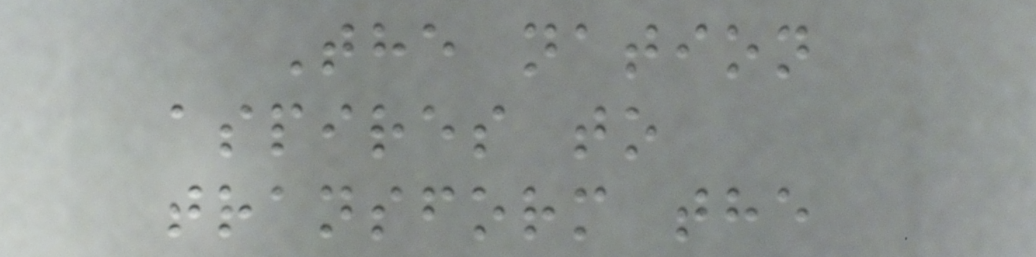The nation
aspires to
transform the
